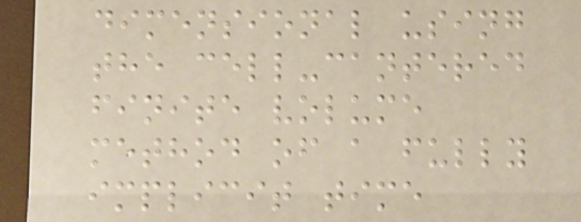dimensional using
the cell-cantered
finite volume
method of a fully
implicit time
